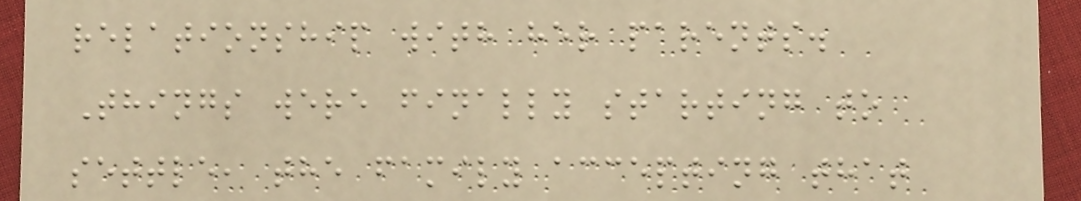relationship with her parents.
Things were finally starting to
settle, the family accepting that
